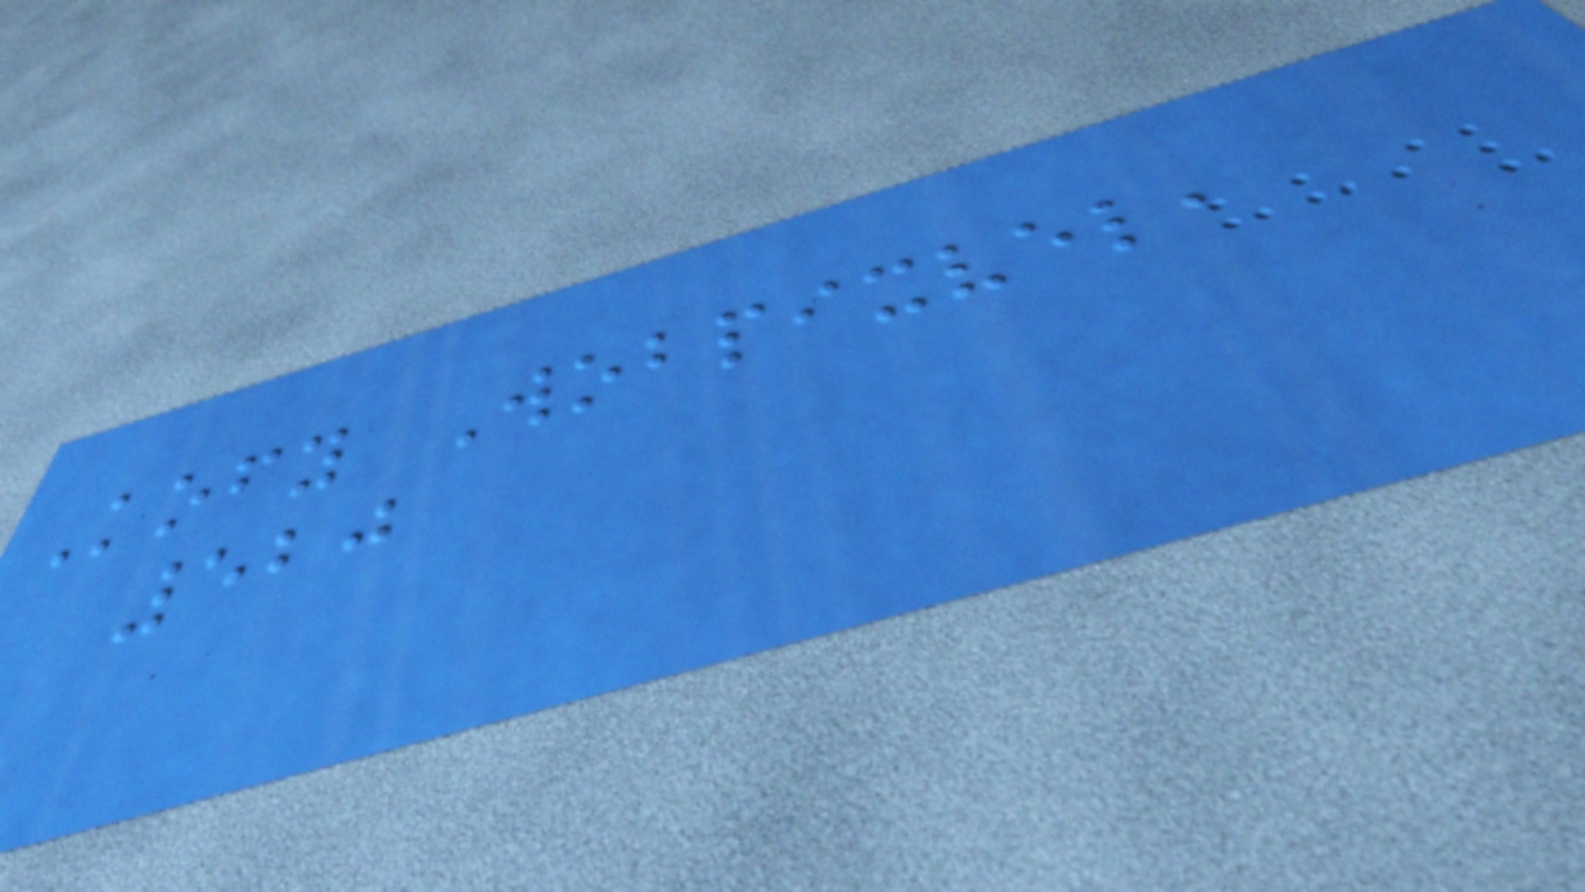Kofy Wobpixvel,
520
